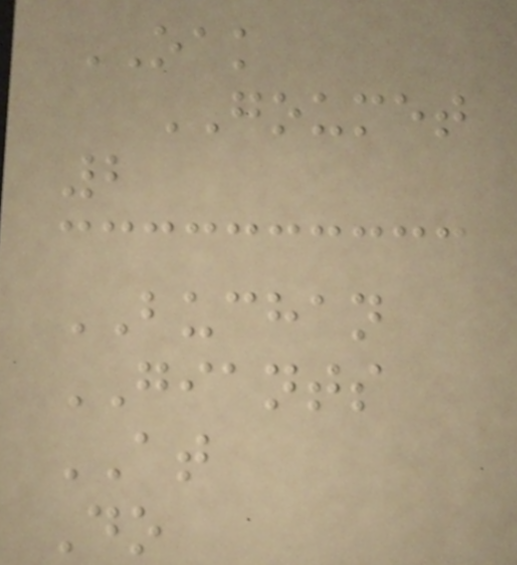OAK
GOUMET
2
BUCHAN
GIANTS
AT
Do
